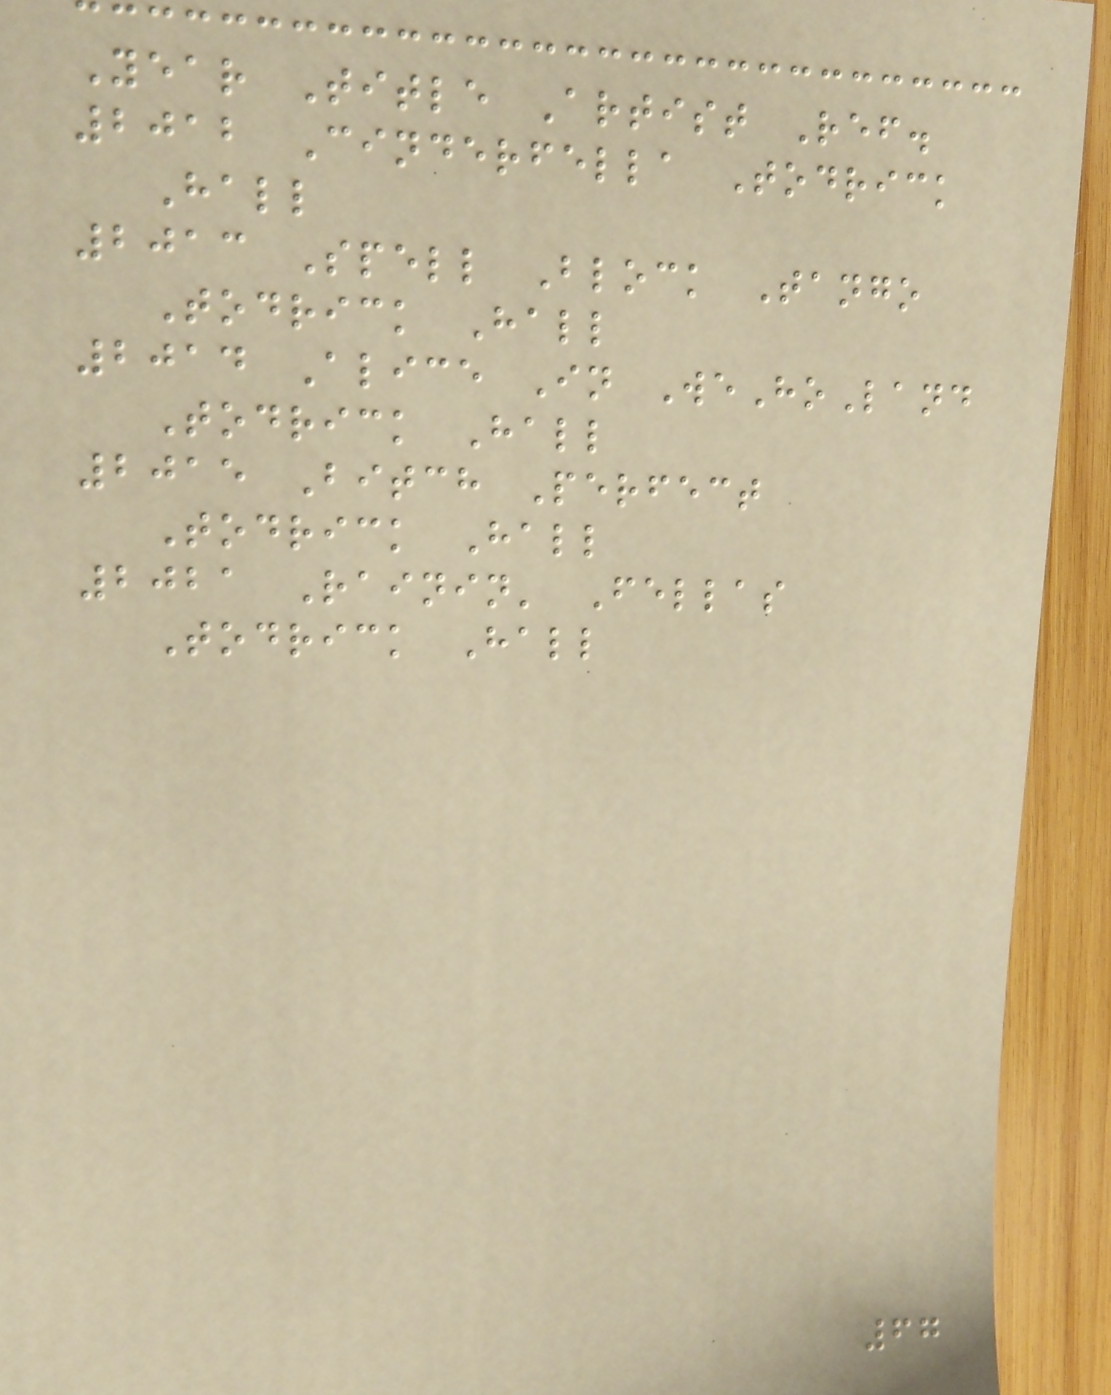Year Title Artist Ref.
2012 Cinderfella Todrick
Hall
2013 Spell Block Tango
Todrick Hall
2014 Alice In WeHoLand
Todrick Hall
2015 Bitch Perfect
Todrick Hall
2021 Rainin' Fellas
Todrick Hall
67
